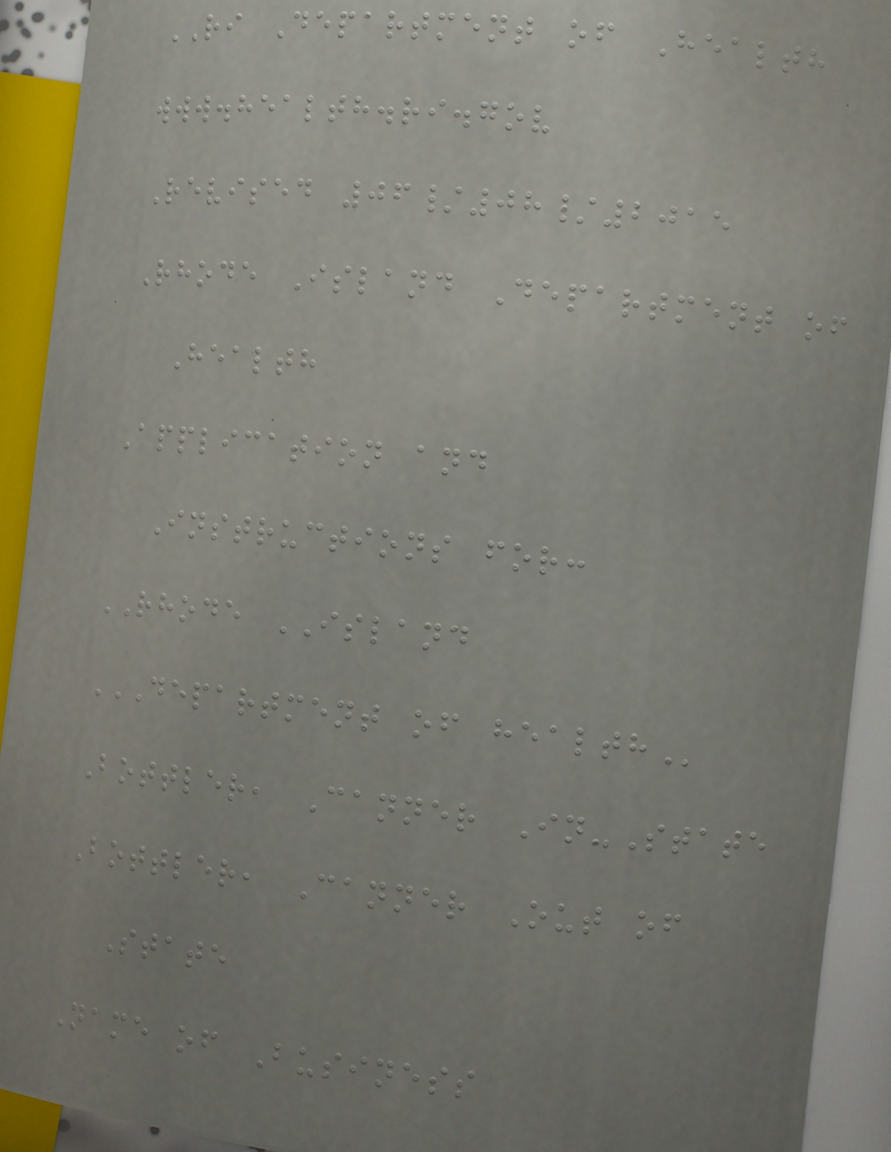RI Department of Health
www.health.ri.gov
Revised 06/08/2015
Rhode Island Department of
Health
Application and
Instructions for:
RHODE ISLAND
DEPARTMENT OF HEALTH
Bottler, Canner In-State
Bottler, Canner Out of
State
Name of Business
